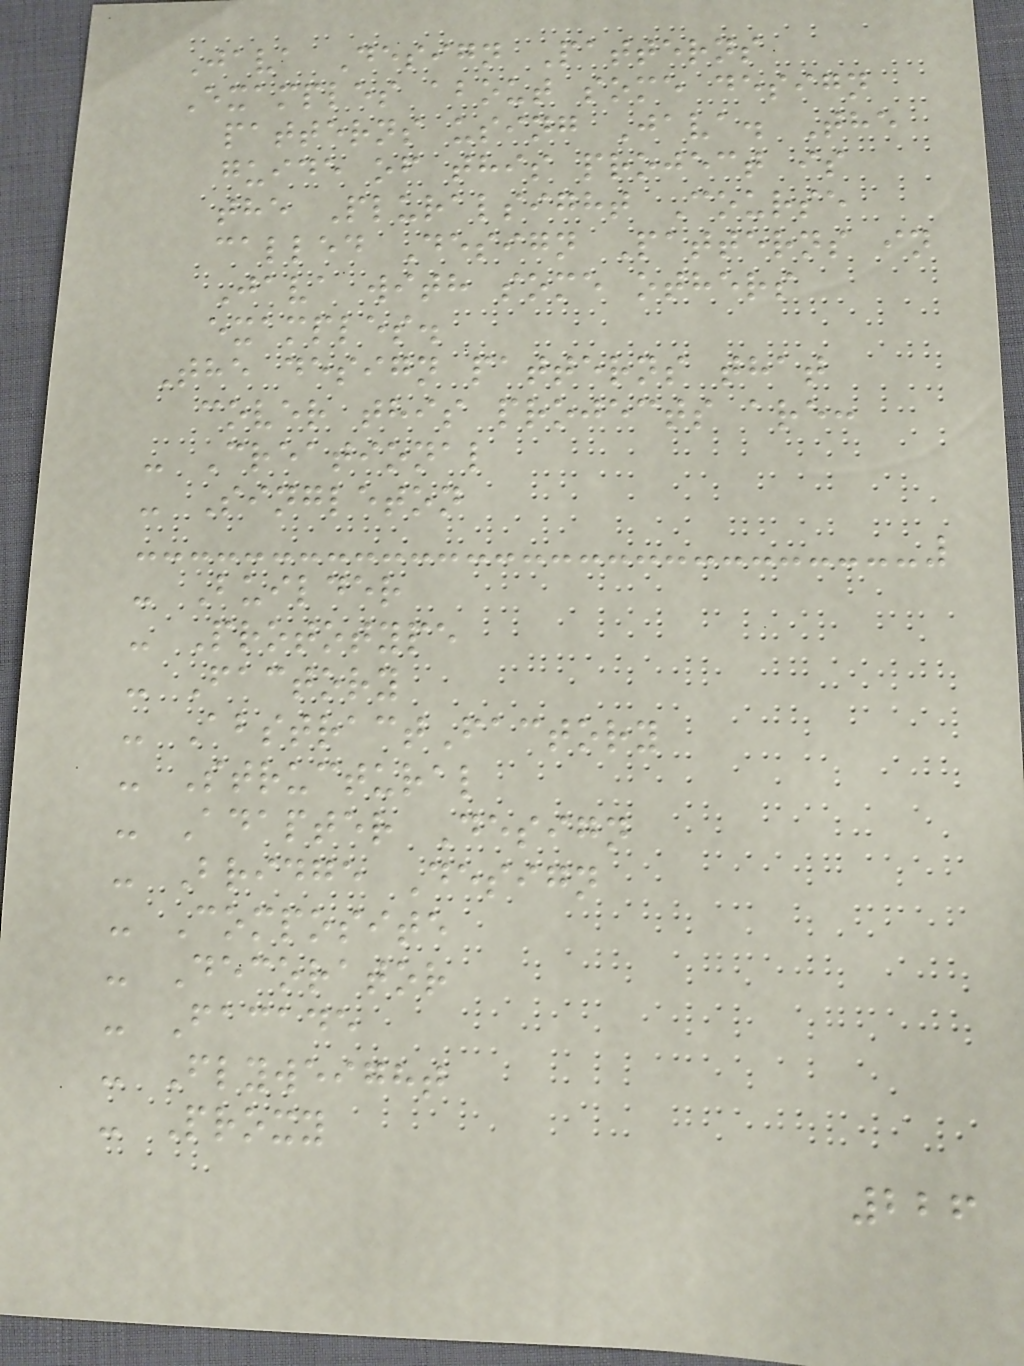Java Design Patterns
Examples about some design
patterns using Java. The
guide of this project is
the Pluralsight Course
called Design Patterns in
Java with some others
examples.
The design patterns that
cover this projects are:
- Creational
- Singleton
- Builder
- Prototype
- Factory
- AbstractFactory
- Structural
- Adapter Design
- Bridge Design
- Composite
- Decorator
- Facade
- Flyweight
- Proxy
226
